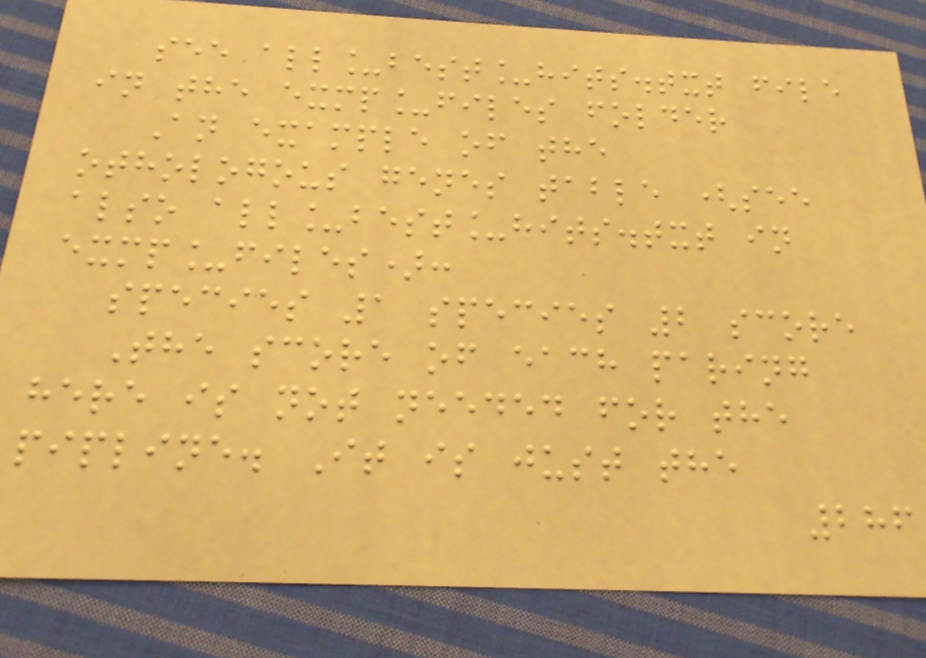see all_best_hits.txt file
in the exmp_files folder
An example of the
othologous genes table (see
also all_best_hits.txt in
exmp_files):
species 1 species 2 score
The score of each paring
here is not needed for the
pipline. It is just the
286
